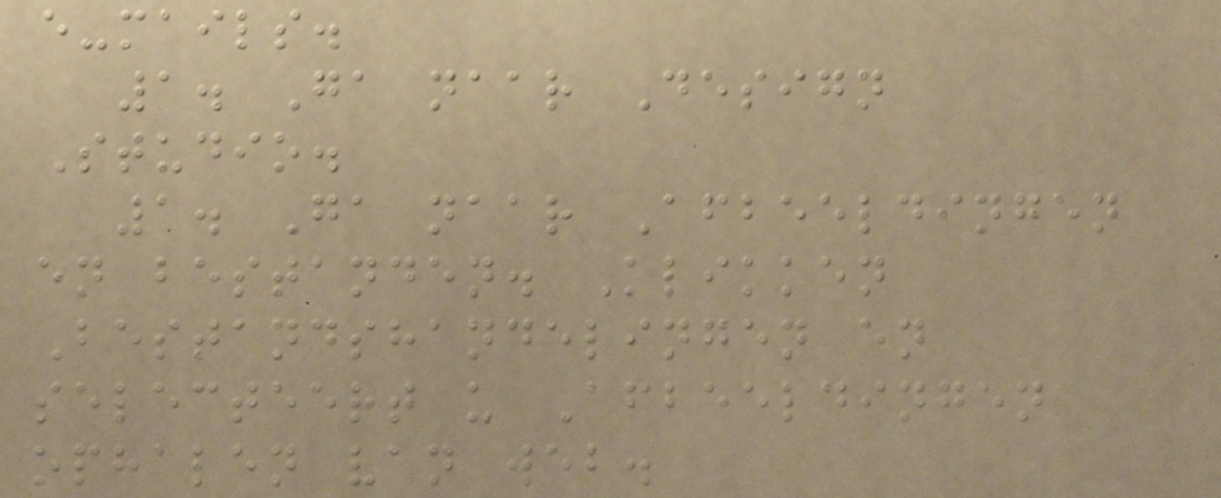e-mails.
1. Ga naar Design
Studio.
1. Ga naar Afbeeldingen
en bestanden. Klikken
Bestandshandelingen en
selecteert u Afbeeldingen
ophalen van web.
